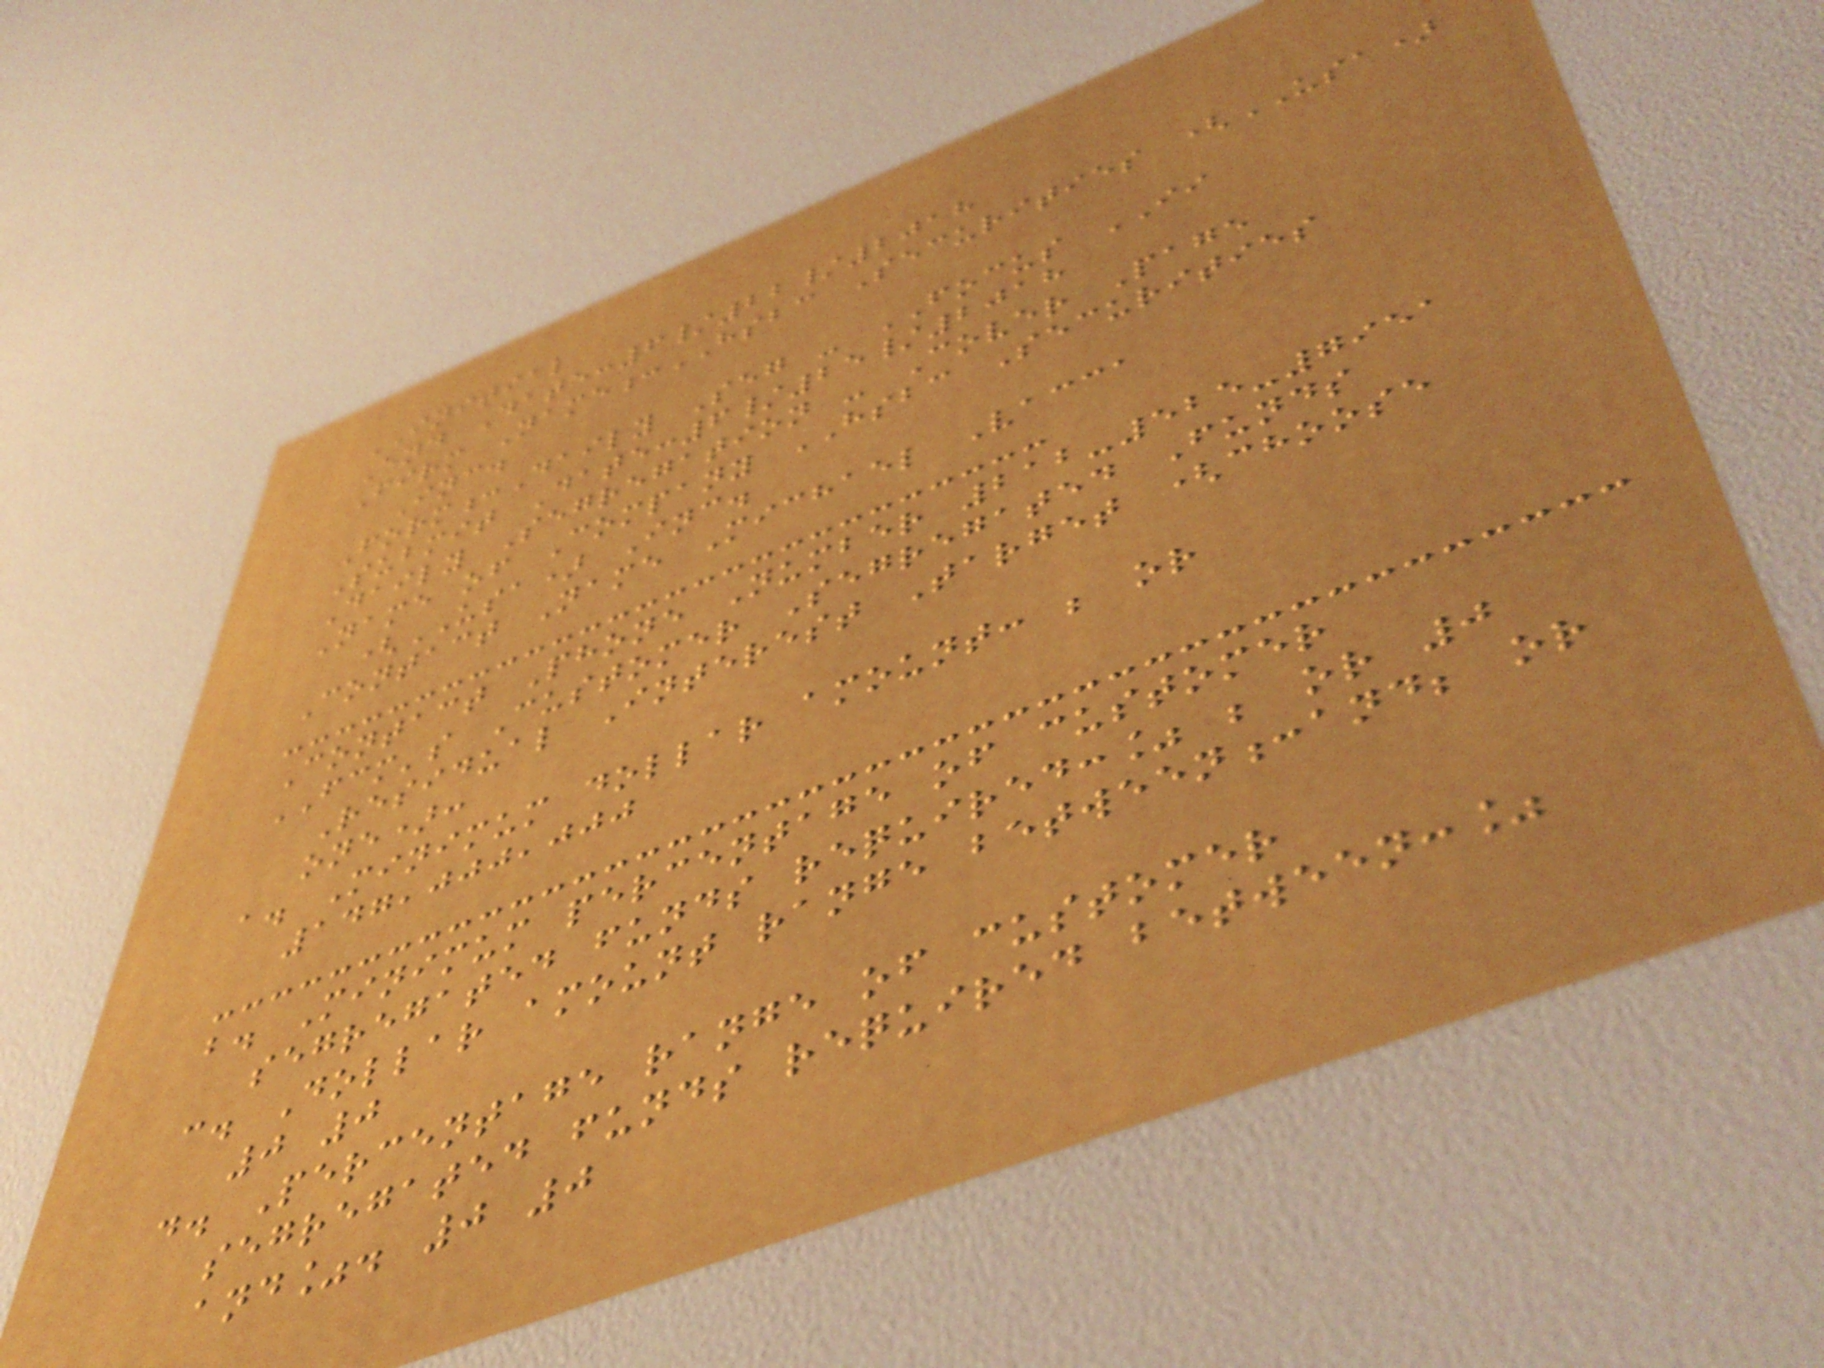INITIAL
End Date:6/22/2018
Firm Name:HSBC Securities (USA)
Inc.
Form:Daily Seg - FOCUS II
Submit Date:6/25/2018
Daily Segregation - Cover Page
Name of Company HSBC Securities
(USA) Inc.
Contact Name Michael Vacca
Contact Phone Number 212-525-7951
FCM's Customer Segregated Funds
Residual Interest Target (choose
one):
a. Minimum dollar amount: ; or
147,000,000
b. Minimum percentage of customer
segregated funds required:% ; or 0
c. Dollar amount range between:and; or
0 0
d. Percentage range of customer
segregated funds required between:%
and%. 0 0
